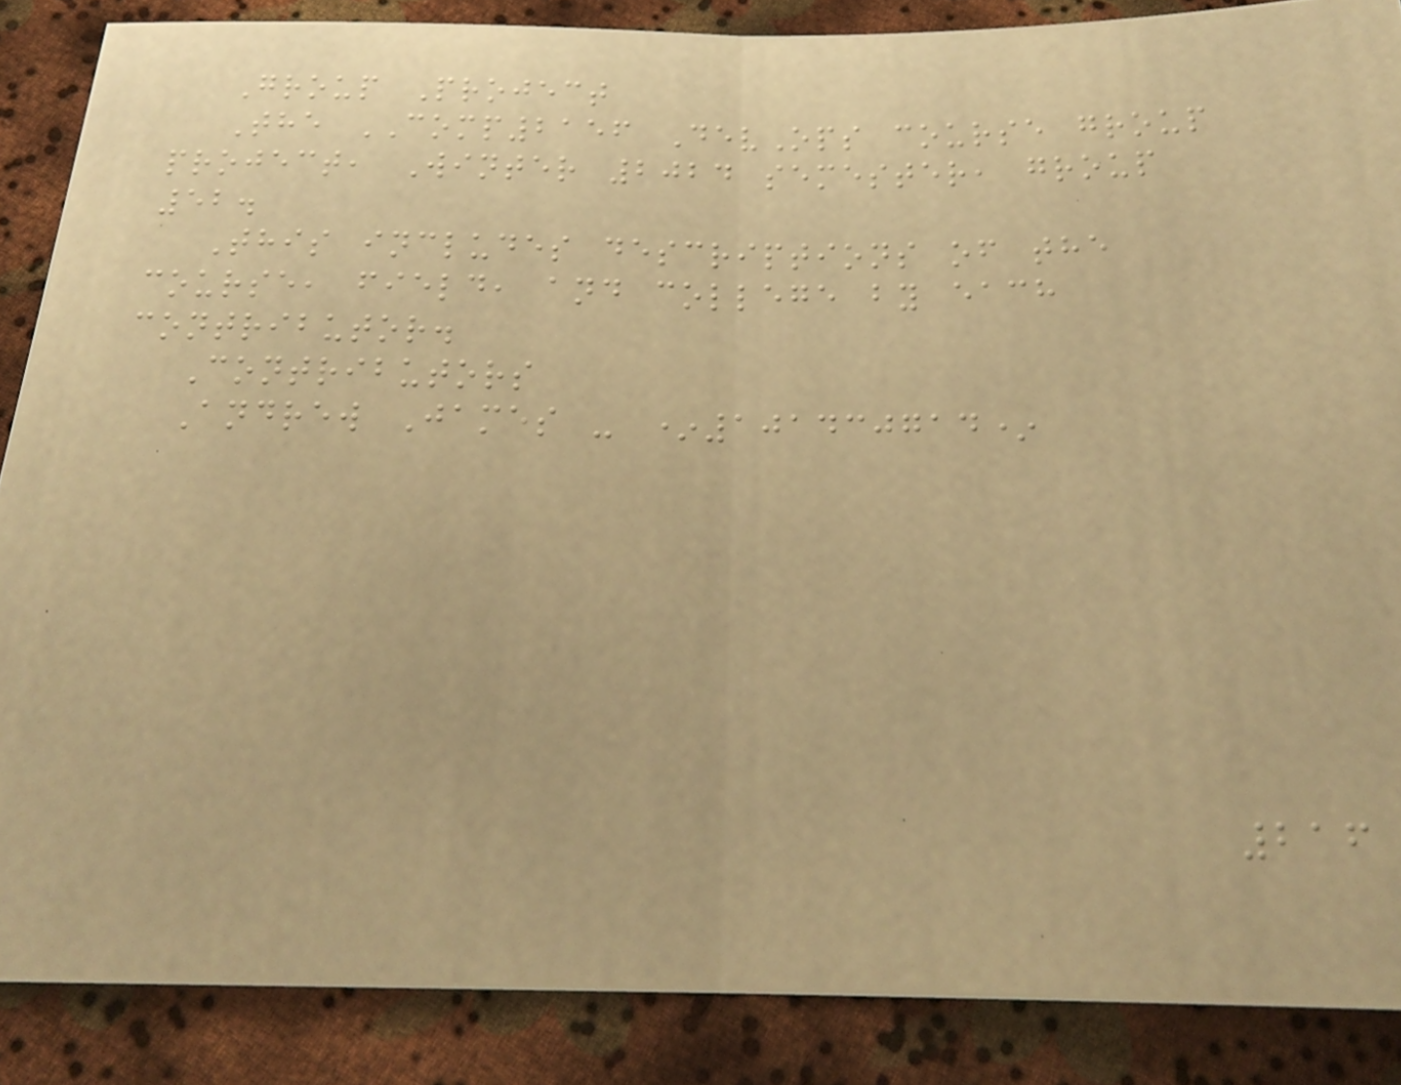Group Project
The COMP2156 DevOps course group
project, Winter 2024 semester, group
52.
This includes descriptions of the
course, field, and college by each
contributor.
Contributors
Andrew James - *101430714*
216
